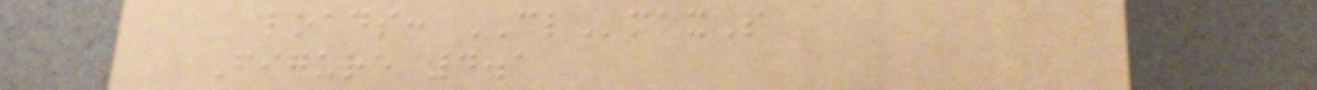loads: CLmaxS
Figure 4.1
